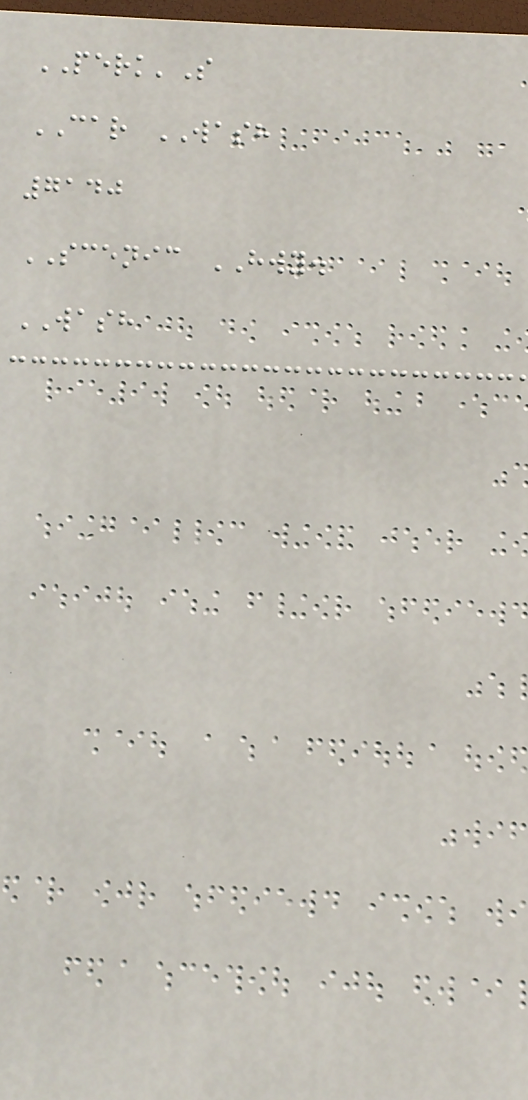PERK'S
CAR WASH
7140
SCENIC HWY.
WASH
